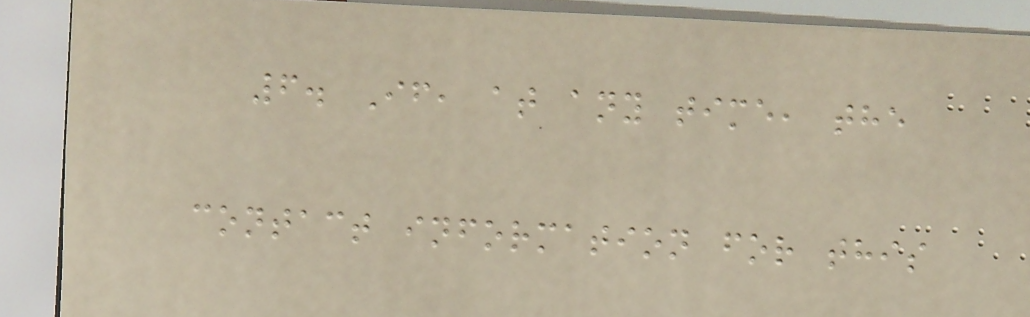6. If, at any time, the
contact information for this
